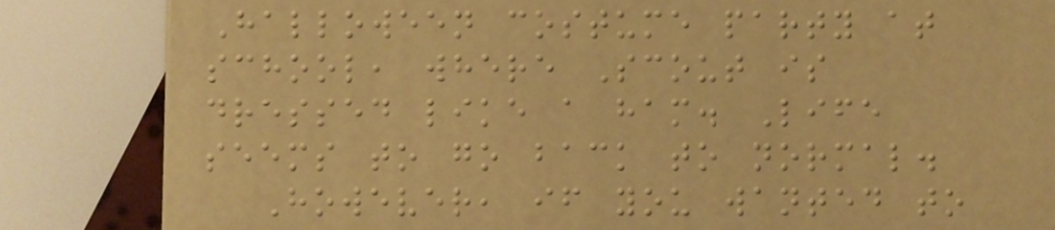Halloween costume party at
school, where Scout is
dressed like a ham. Life
seems to go back to normal.
However, if you wanted to
